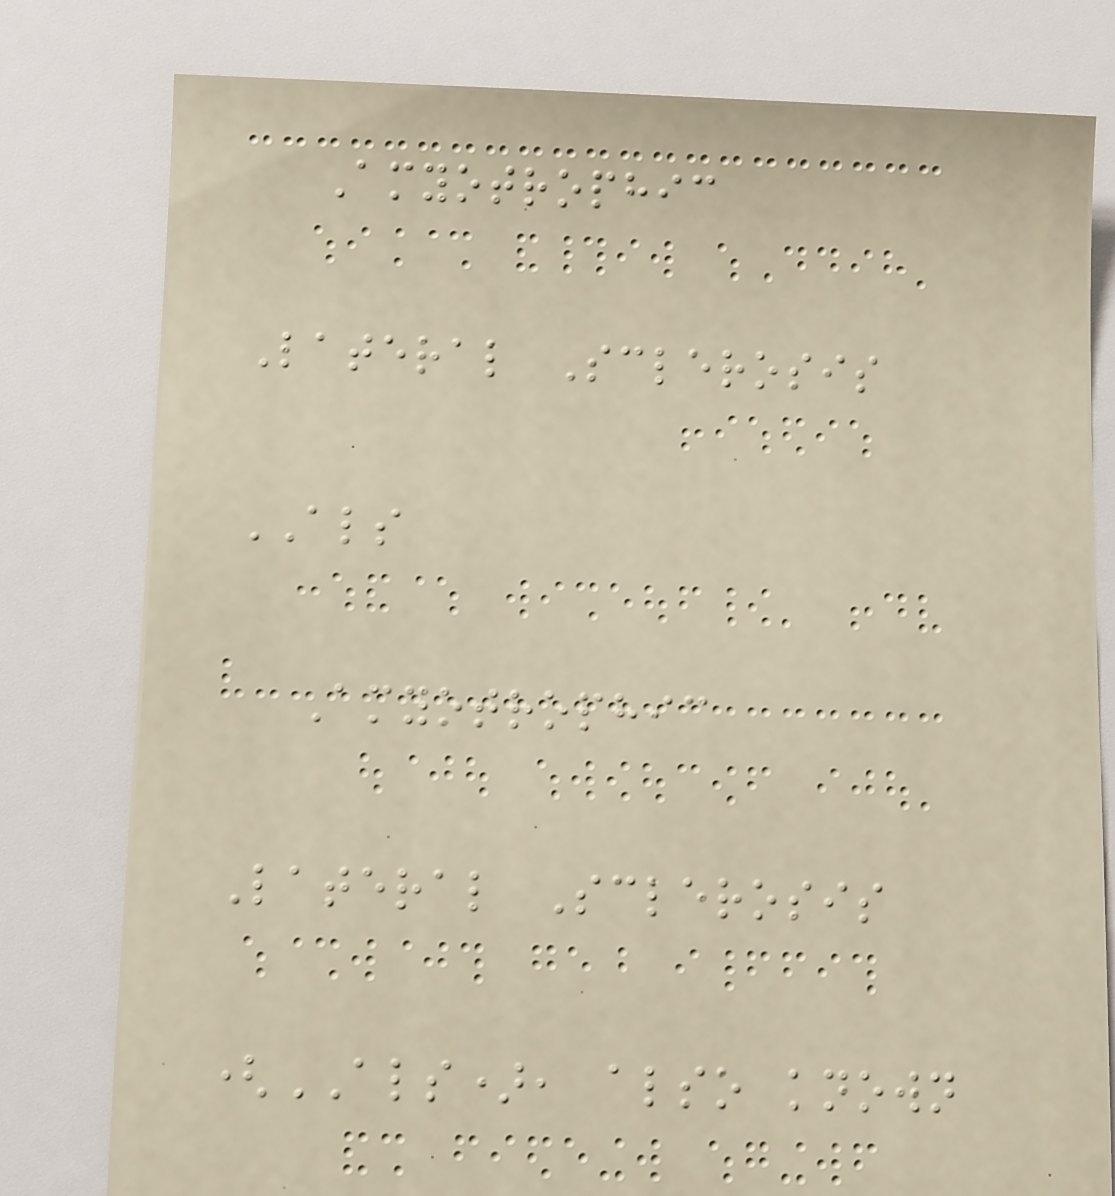Amyotrophic
Lateral Sclerosis
ALS
Amyotrophic
Lateral Sclerosis
(ALS), also known
